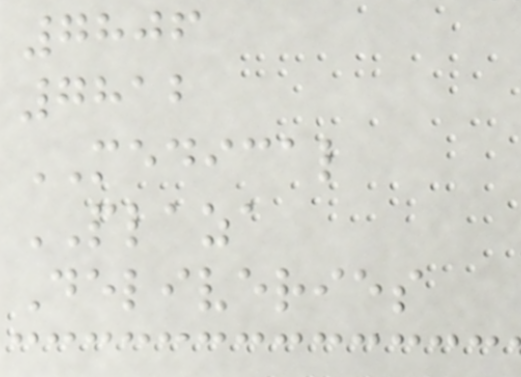7806
7812
MEDICAL
PLAZA
Deliveries
